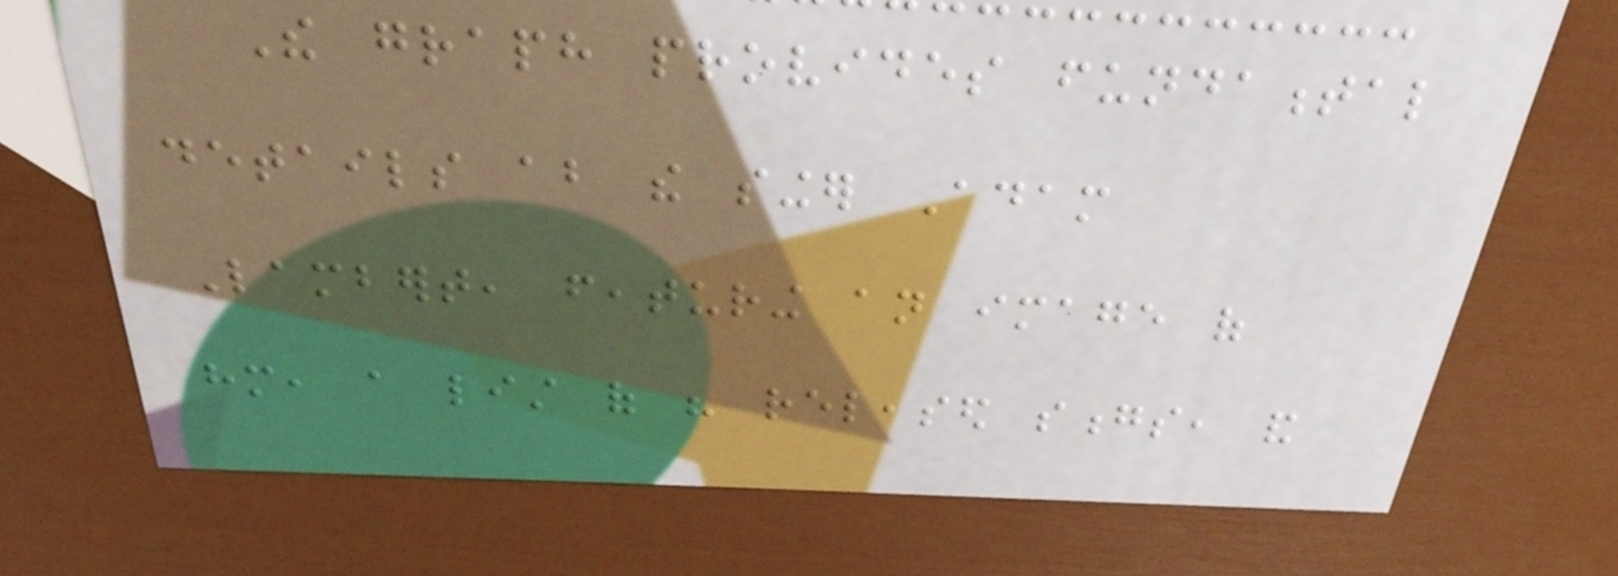The graph provides fundamental
details about the singer Adam
Lambert, featuring an image of
him, a list of his released songs, and
